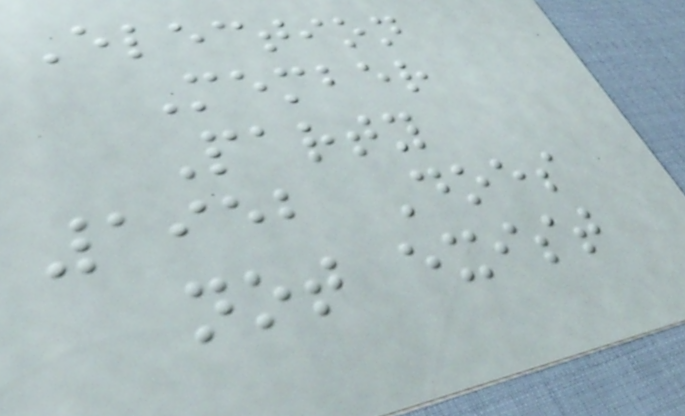Election
Member
Party
1952 Does
not exist
